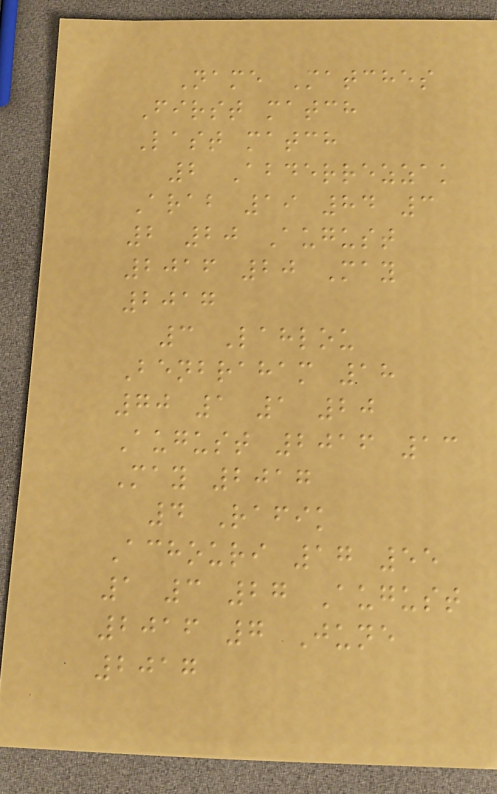Name Matches
First match
Last match
2 Abderrezzak
Arab 19 84 3
2 20 August
2016 20 May
2017
3 Lahlou
Benbraham 18
70 1 1 20
August 2016 13
May 2017
4 Rafik
Achouri 17 55
1 3 27 August
2016 7 June
2017
